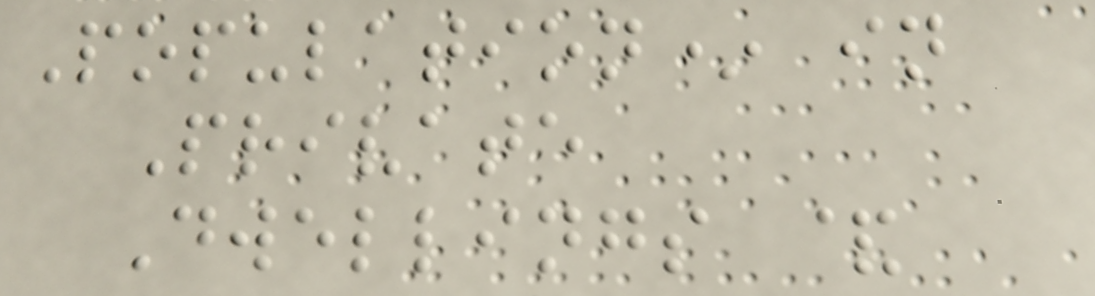Population* in
Private
Dwellings &
